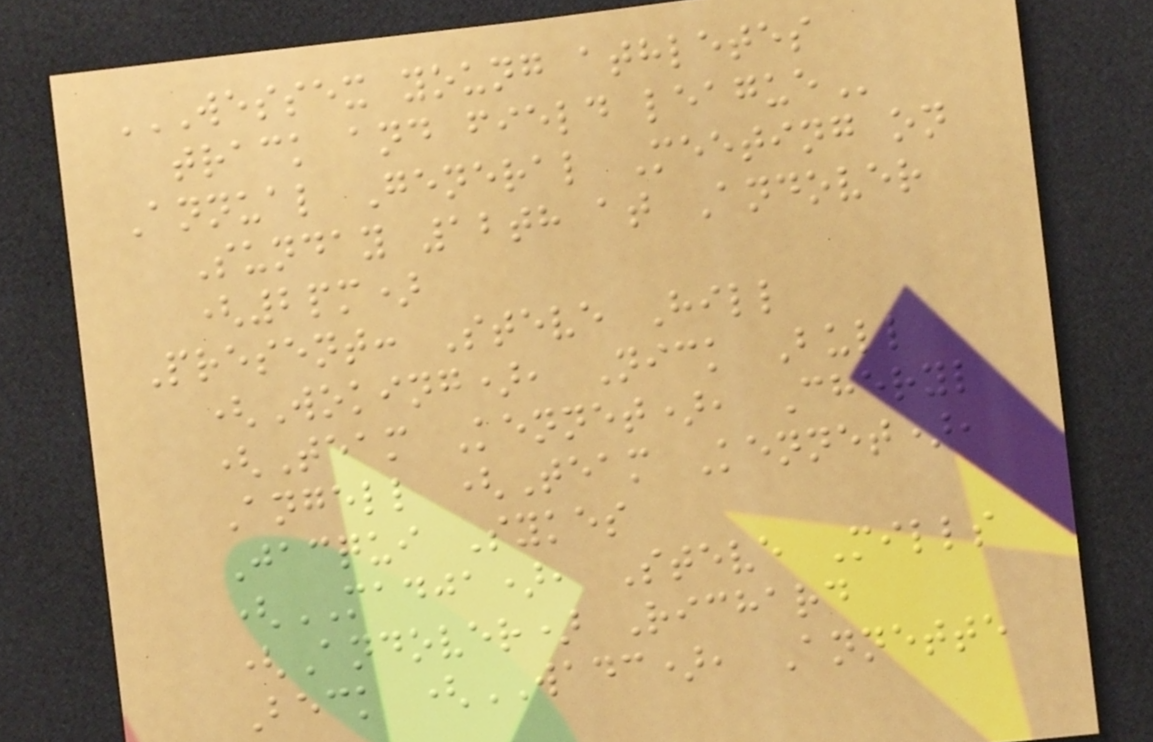WESSEX YOUNG ATHLETES
TRACK AND FIELD LEAGUE
Annual General Meeting on
Sunday 12th at Andover
(2pm)
Present: Steve Hill
(Woking), Nick Bull
(Team Kennet), Cheryl
Angell (Team Kennet),
Jacqui Sykes
(MADJA), Steve Mills
(Andover) Richard
Beck (WADC), Annette
